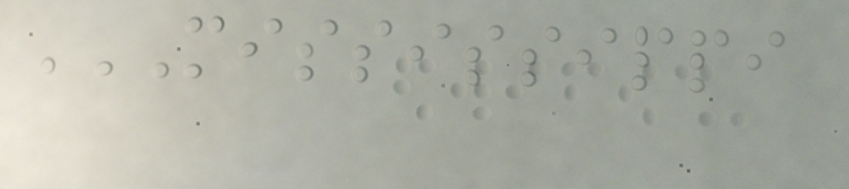MISSISSIPPI
